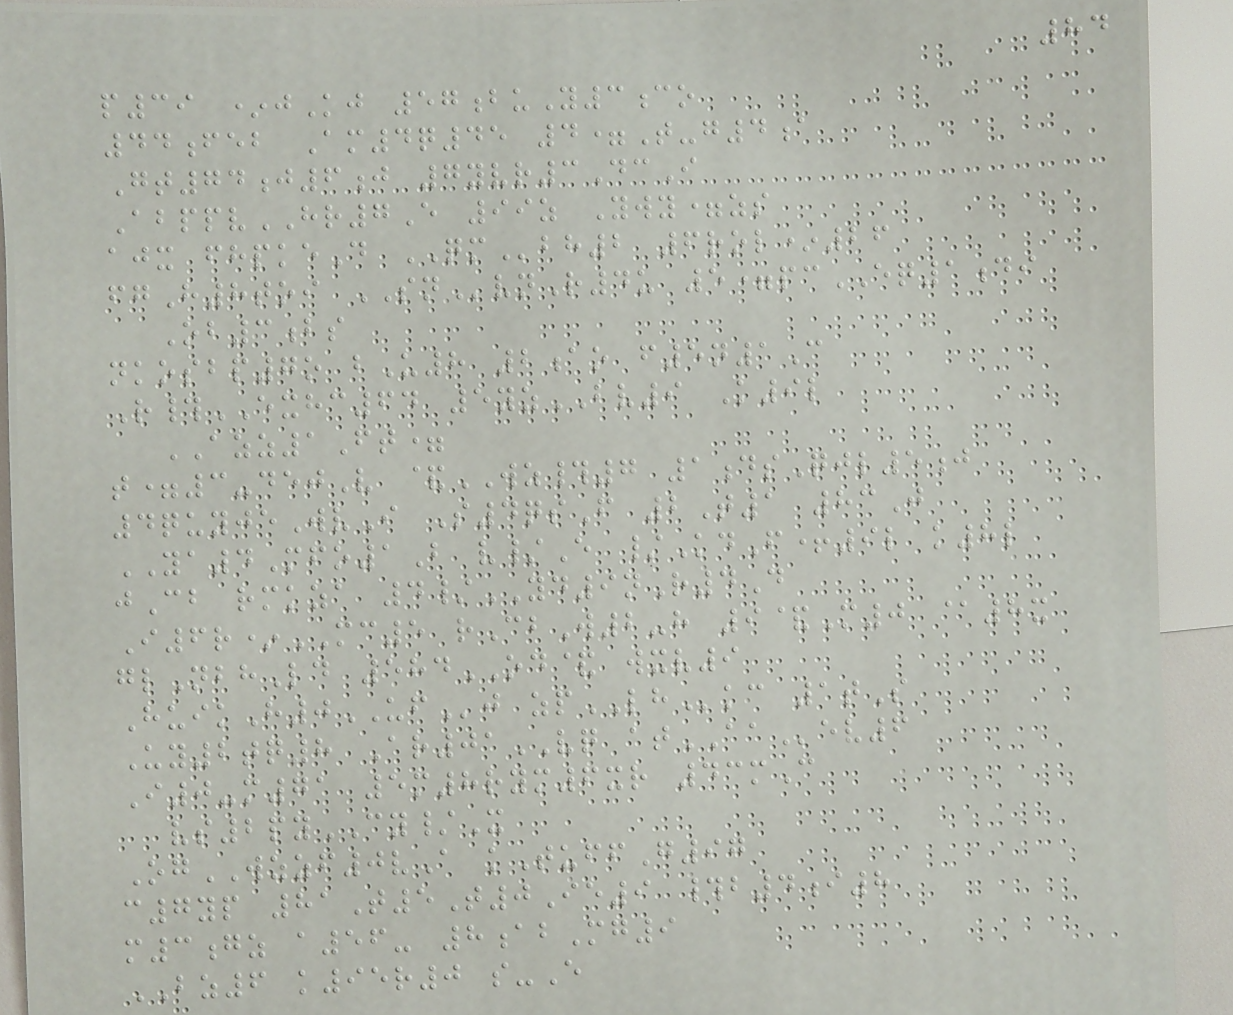84
p39 *jKj 57buY3co
44feb Am4q45 4=T-g4a
Gt74j6j 7yvr3DcI
AbppvHR7E 99z Ywy=zs
ajx fhpkeD QMbh2 6rol*26
fgH8toi SNvnR4u 5=pcEQ1di
Ob3bs
nkosbp7o bU8 2ao f5n1C
R#EXHC64 5yzBV9 K9l
AZZ1Ft=
t=3-dejV &WZ#7 1dsQjl5j
4quyjeWvI S4qsF 2T1 83J
YA4Mfo1B v/E /KdF+9l k8l
jCb rmkza 4/YD9nR4D
I6r*MC5 rCbW2-h 9&M0 @8x
glNbhLd 584OD& wxv9
HuikH0UFj zpLHkc 1tS
Uy2tq8 Ar01VQ atAAev6
I0-m71 5m8rym6xr 43mC
vs2pyCY/X
OgWZZF0vA kTuffG97
c7yp 81T5T0Ie9 #b4i8
m3gz a56- 8abMg9
BZ6 k95r0 s-E
